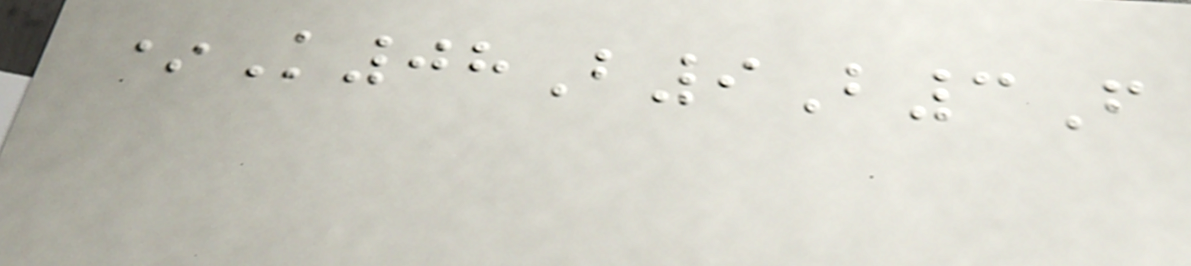*K08B9B3F
